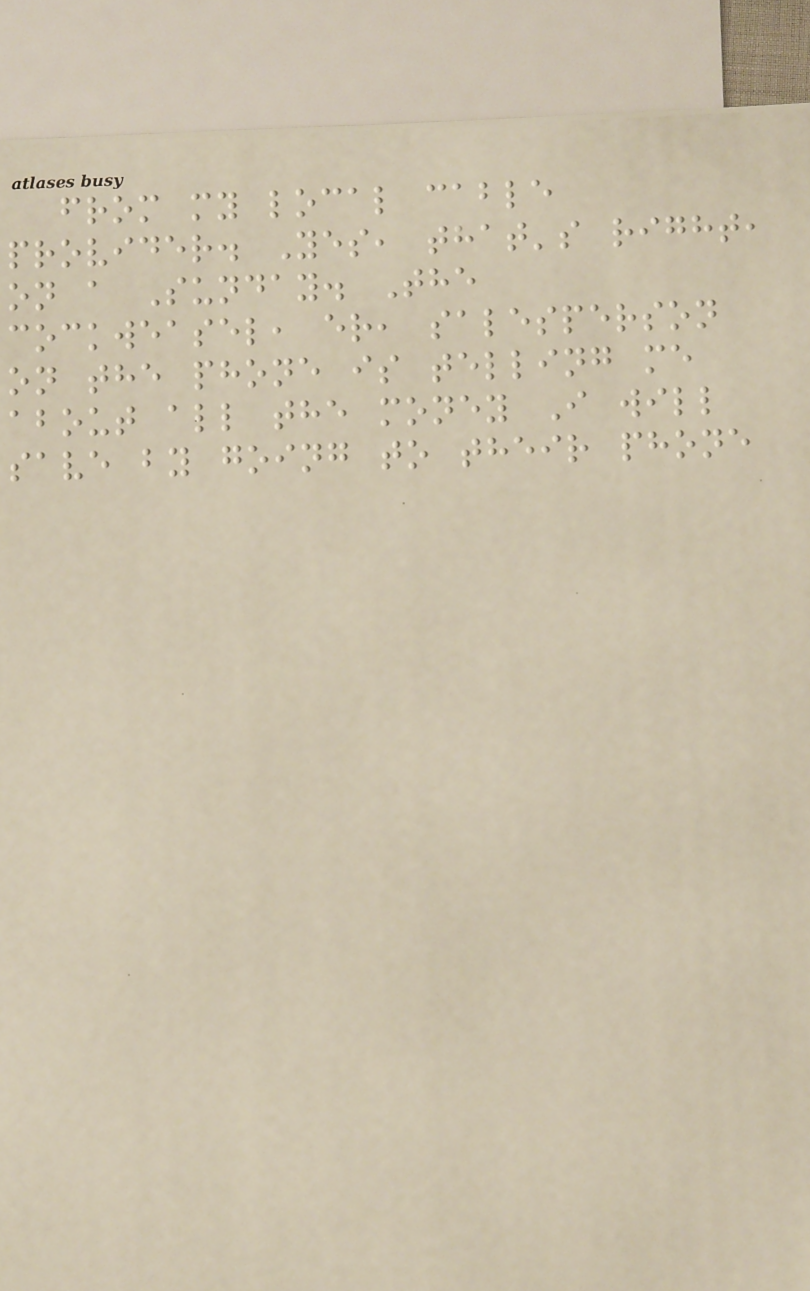from my local cable
provider. Yes, that's right,
on a Sunday. The
cockweasel, er, salesperson
on the phone is telling me
about all the money I will
save by going to their phone
